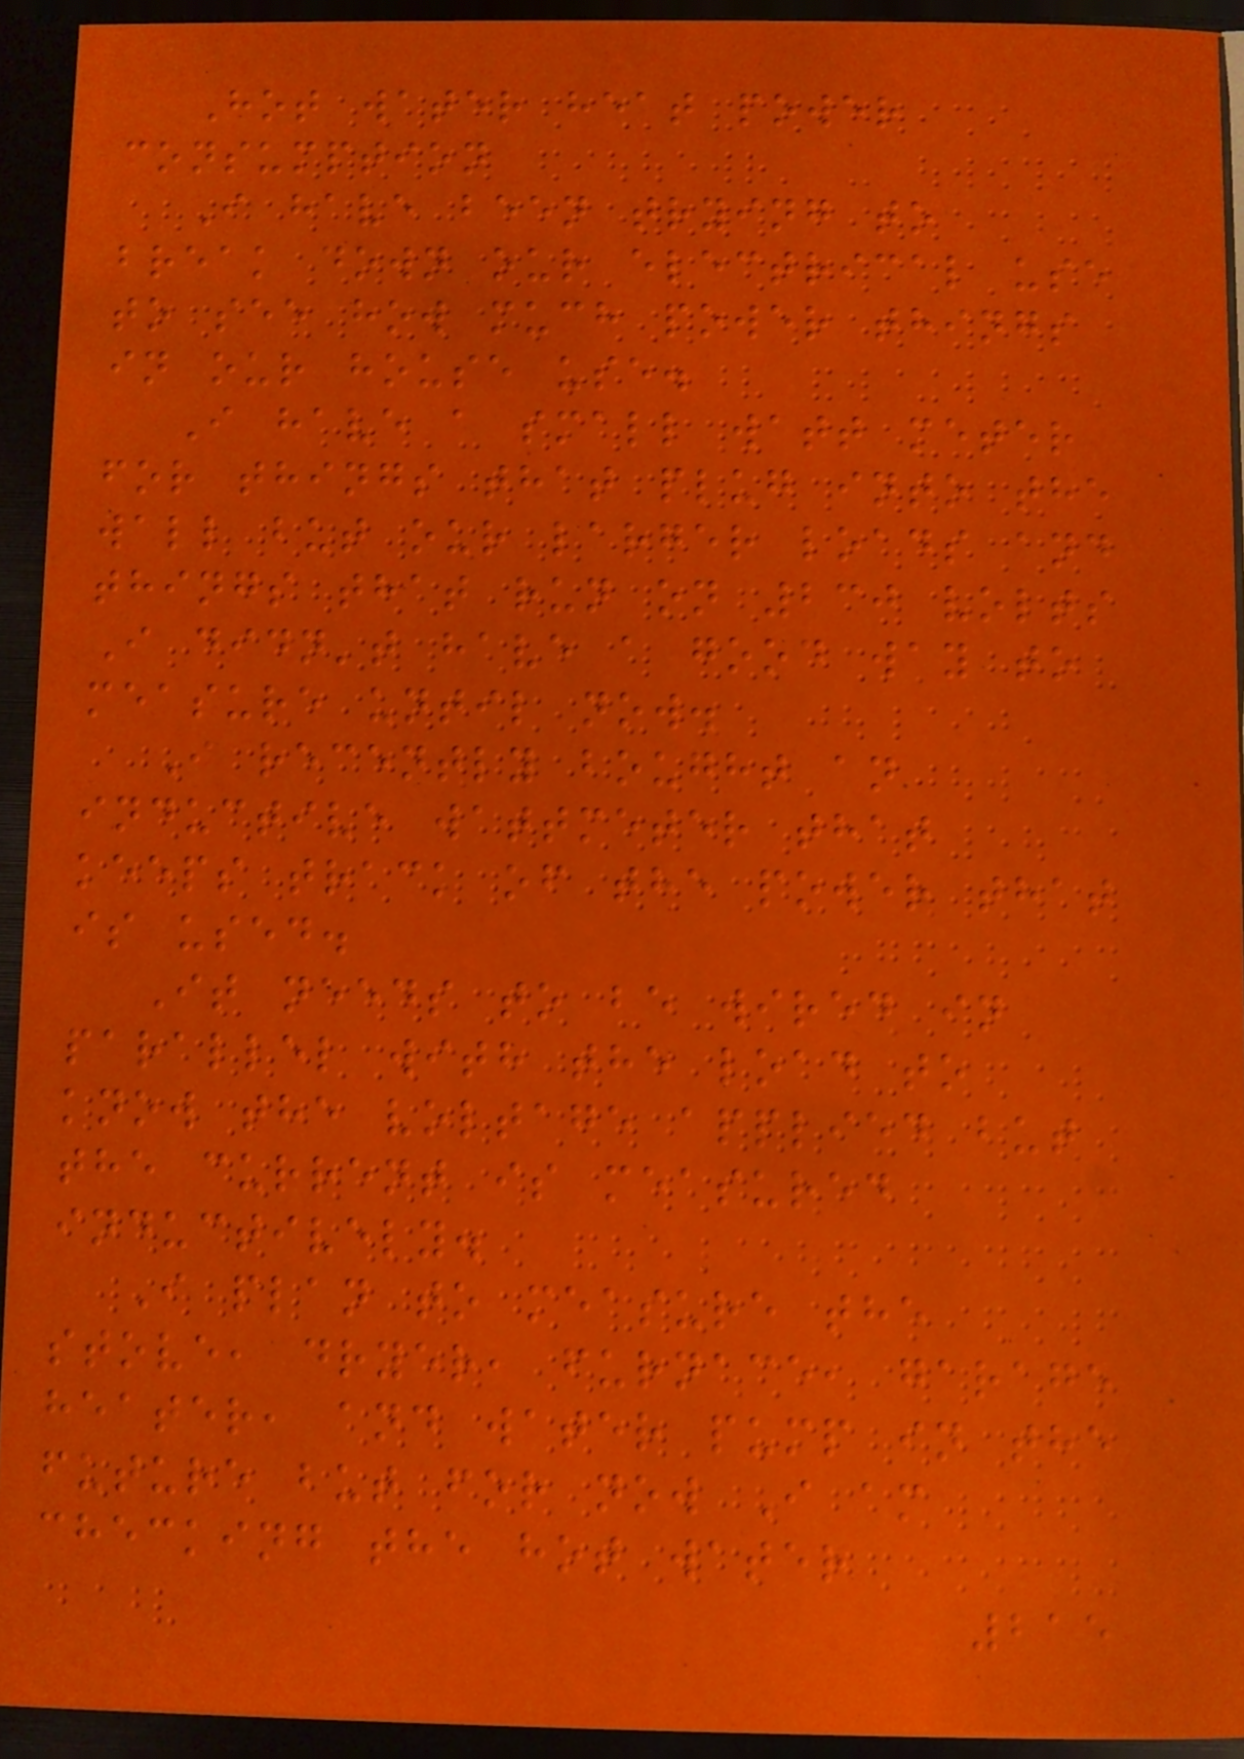Hot water heat power
consumption
I have been trying to
break down our electrical use
to see how much power things
in our house use.
I have a small watt meter
for things that plug into the
wall but our larger loads and
things that run on 230 volts
I didn't have a good way to
measure until now.
I recently bought an
inductive wattmeter that
keeps track of the power that
is used.
It needs to be wired in
parallel with the load to
know the voltage applied but
the current is measured
inductively.
I plan to measure the
stove, dryer, furnace, garage
heater, and water pump in the
future but for now I am
checking the hot water
215
